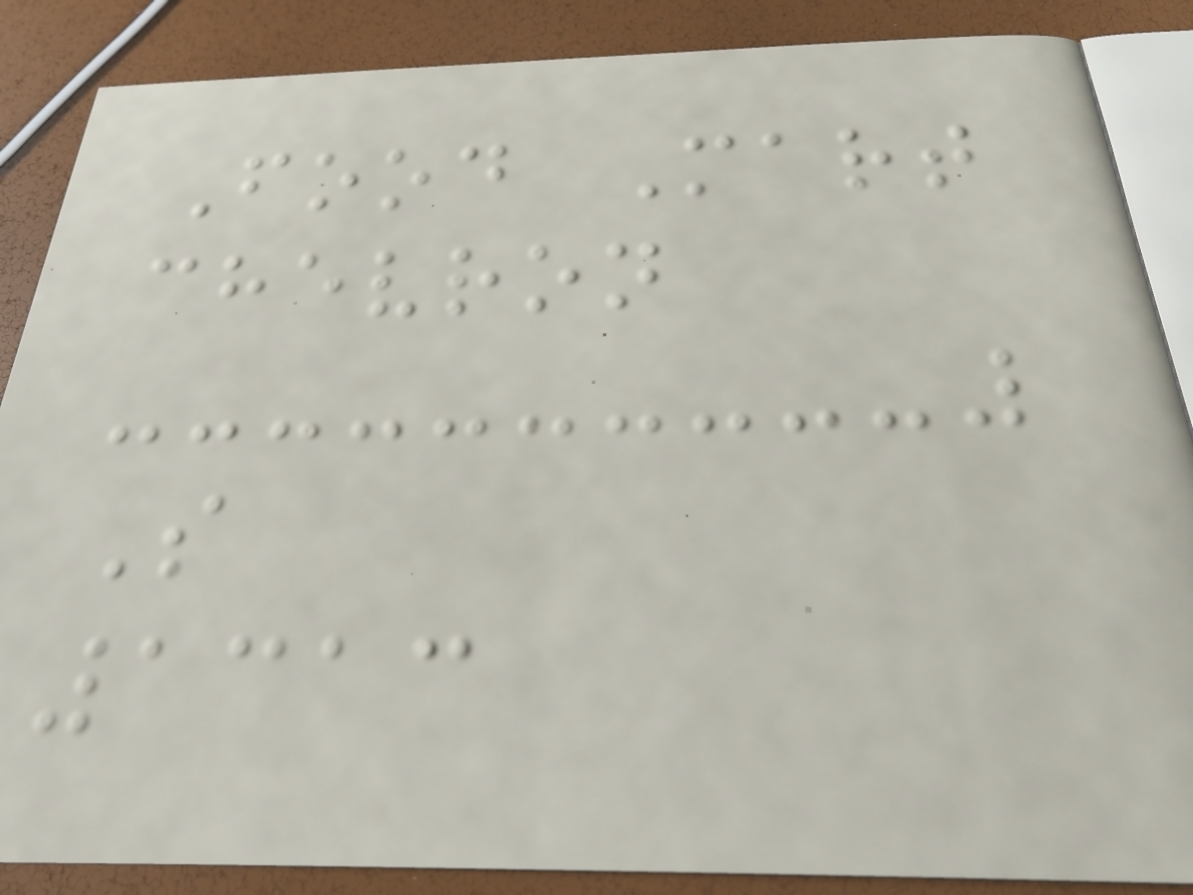Food Mart
chevron
S
1313
